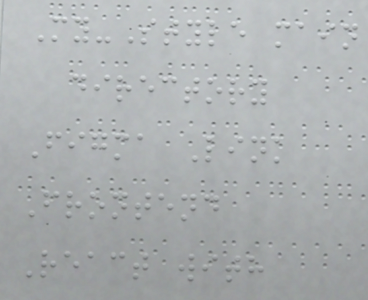My-Style main
directory
Figma Link
Frontend
React with
